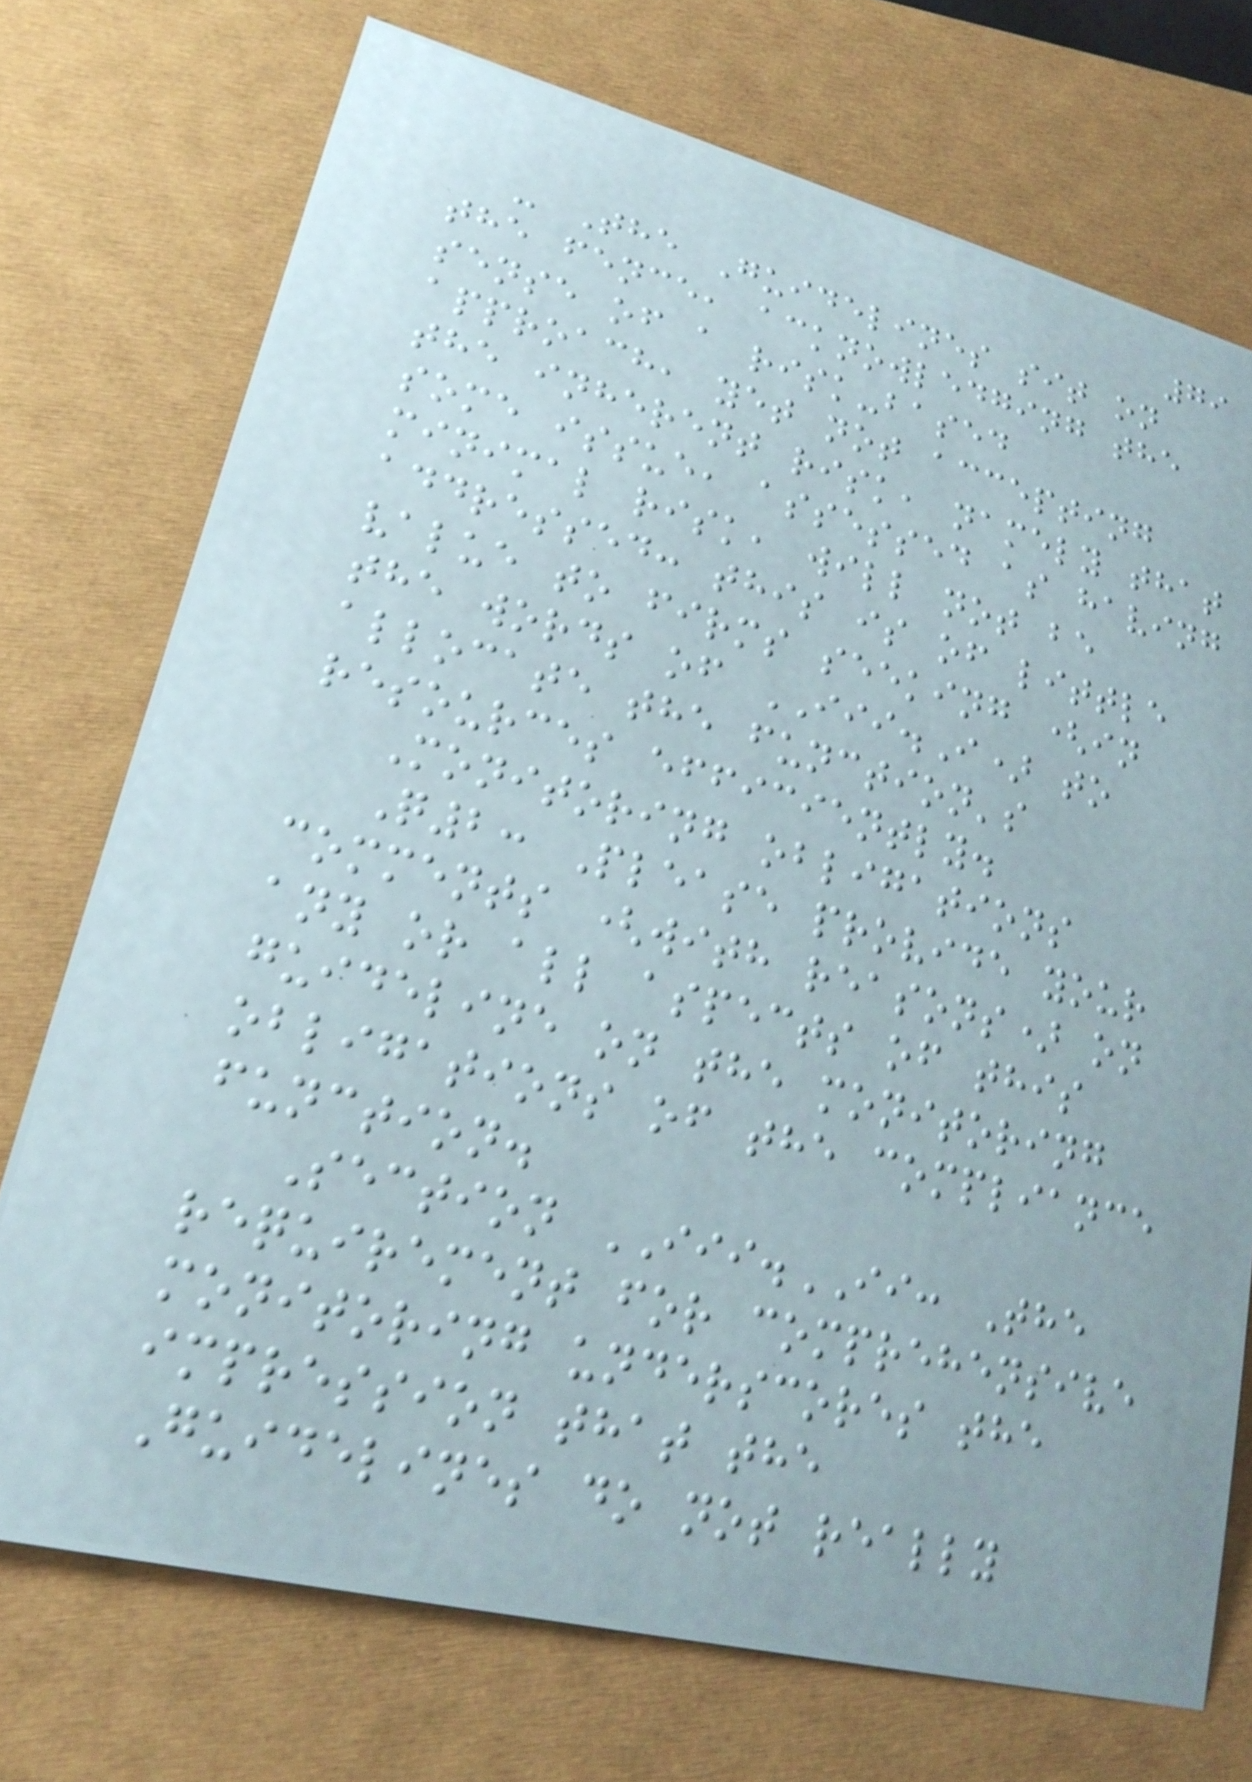79
- The Guidelines sit on
the fence, acknowledging the
sense of a risk-based
approach, yet not accepting
the inherent risk, namely that
some issue, assessed as having
minimal risk, will not be
addressed: this is of little
value to firms seeking (in
the words of III.I) to
allocate the function's
resources efficiently.
Monitoring obligations
Q2: Please provide your
comments (with reasons) on
any or all aspects of this
guideline on the monitoring
obligations of the compliance
function.
Section III.II: The
requirement for comprehensive
monitoring underscores the
impression that the
Guidelines do not really
